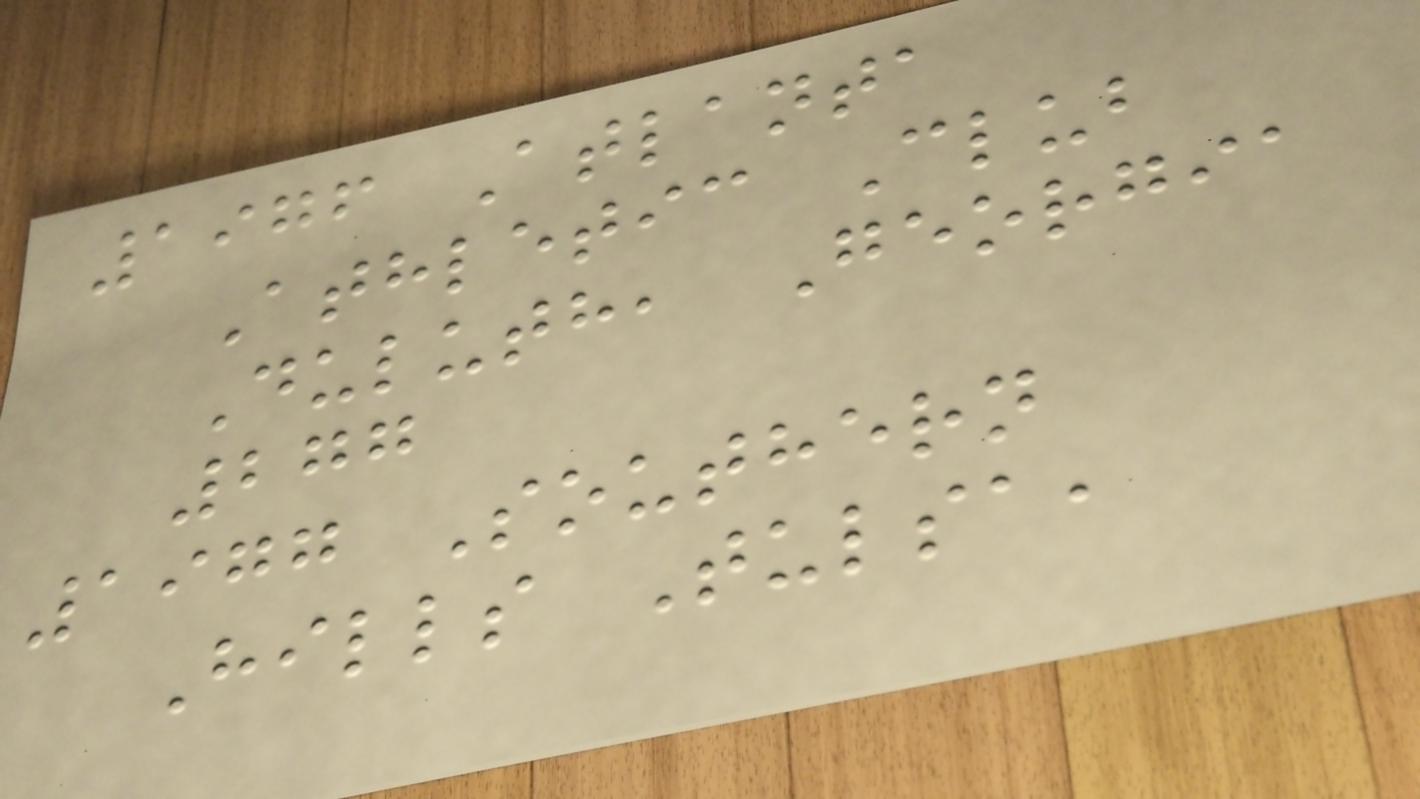1976 Atlanta
Athletic Club
Duluth, Georgia
277
1977 Southern
Hills Tulsa,
